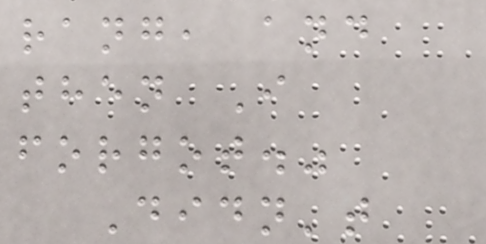rang, and
then I
forgot."
Didn't
